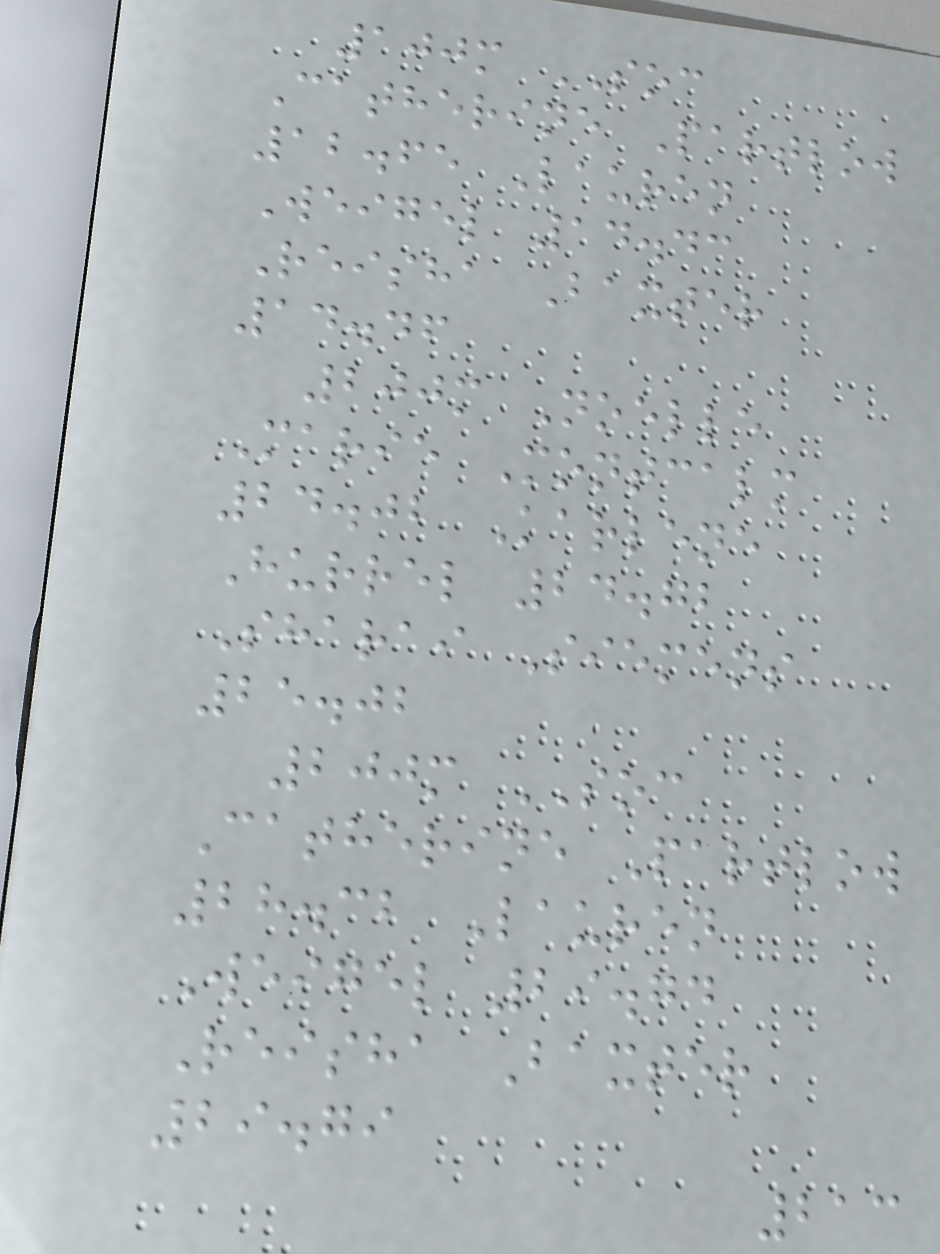100m SOC
Catherine Partlow
12.65 Lauren
Weigel 14.43
Reisha Baxter
14.46
200m Noelle
Marie Montcalm
24.02 Karlene
Hurrel 24.72
Sharai Siemens
25.02
200m SOC
Catherine Partlow
28.32 Lauren
Weigel 29.74
Reisha Baxter
29.79
213
